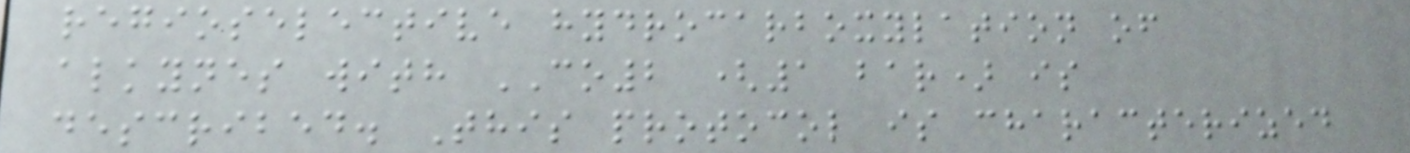regioselective hydrocarboxylation of
alkynes with CO2 (1 bar) is
described. This protocol is characterized
